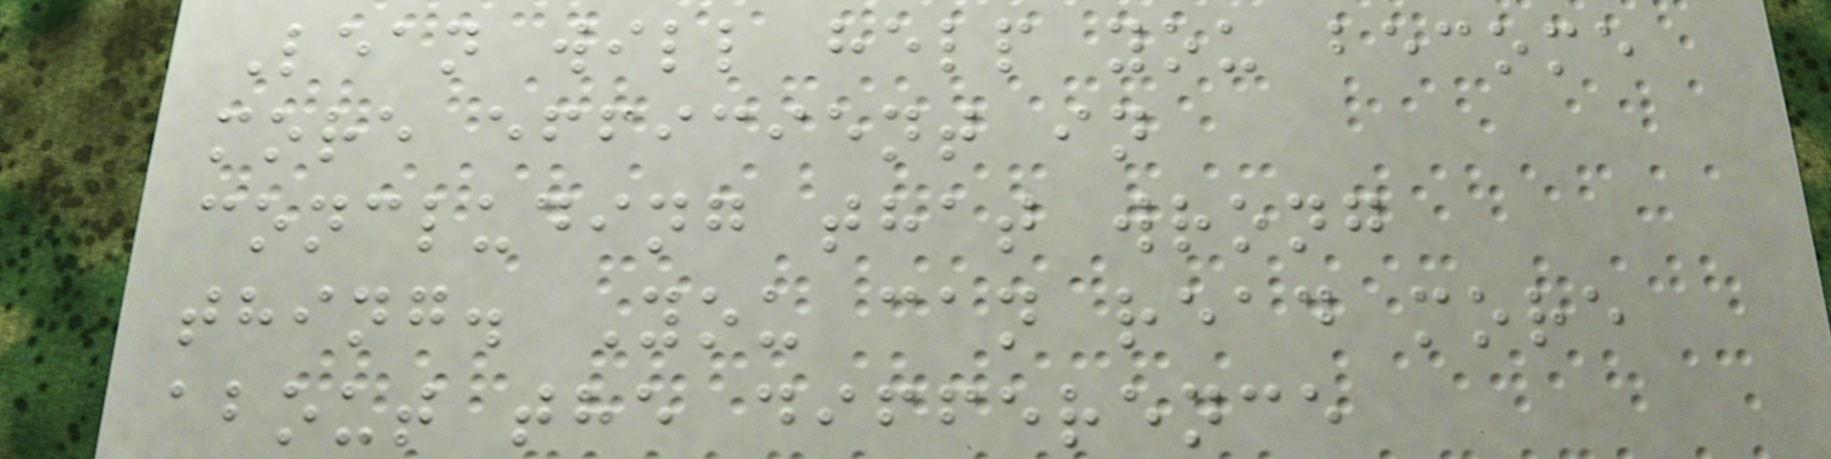Lean will help you become
more efficient in
concluding that wrong
thing. You can read more
about the difference
